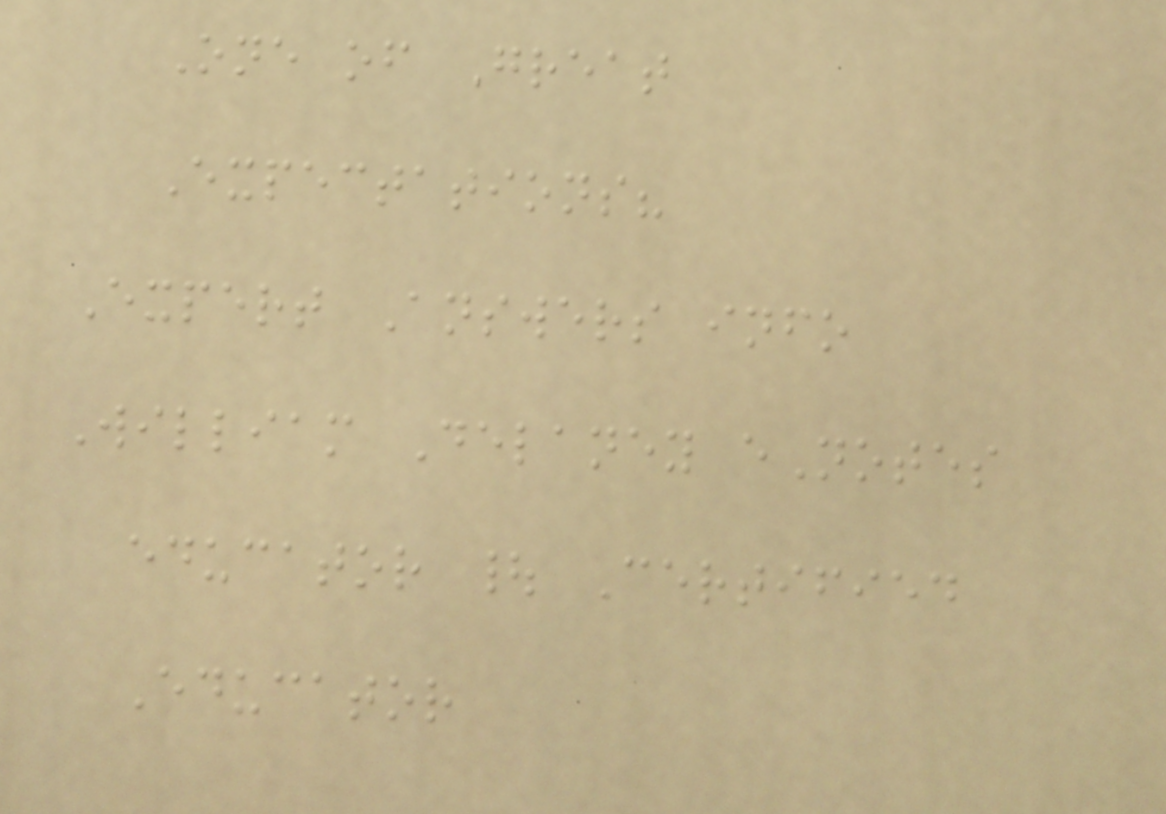One of Great
Expectations?
Expert Answers info
William Delaney eNotes
educator | Certified
Educator
